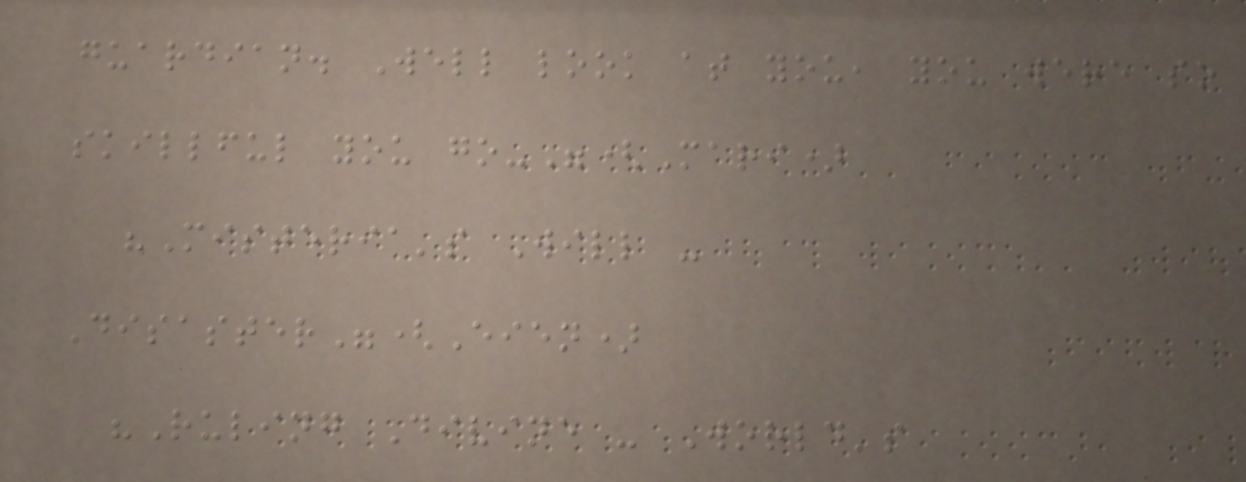guardian. Well look at you, you were so
skillful you go-"(Mari)
"Misteria's Will -
Disaster"(Eien)
"Ruling Divine - World's
